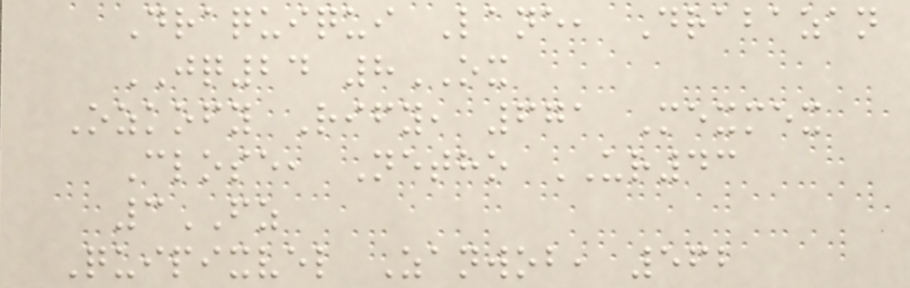Draquiqui Lane, Drabazan
JQ24 8OX
Ozkofy Rify, 671 Mexmex
Close, Netho UR43
3FZ
Quipixvel Zanwob, 562
